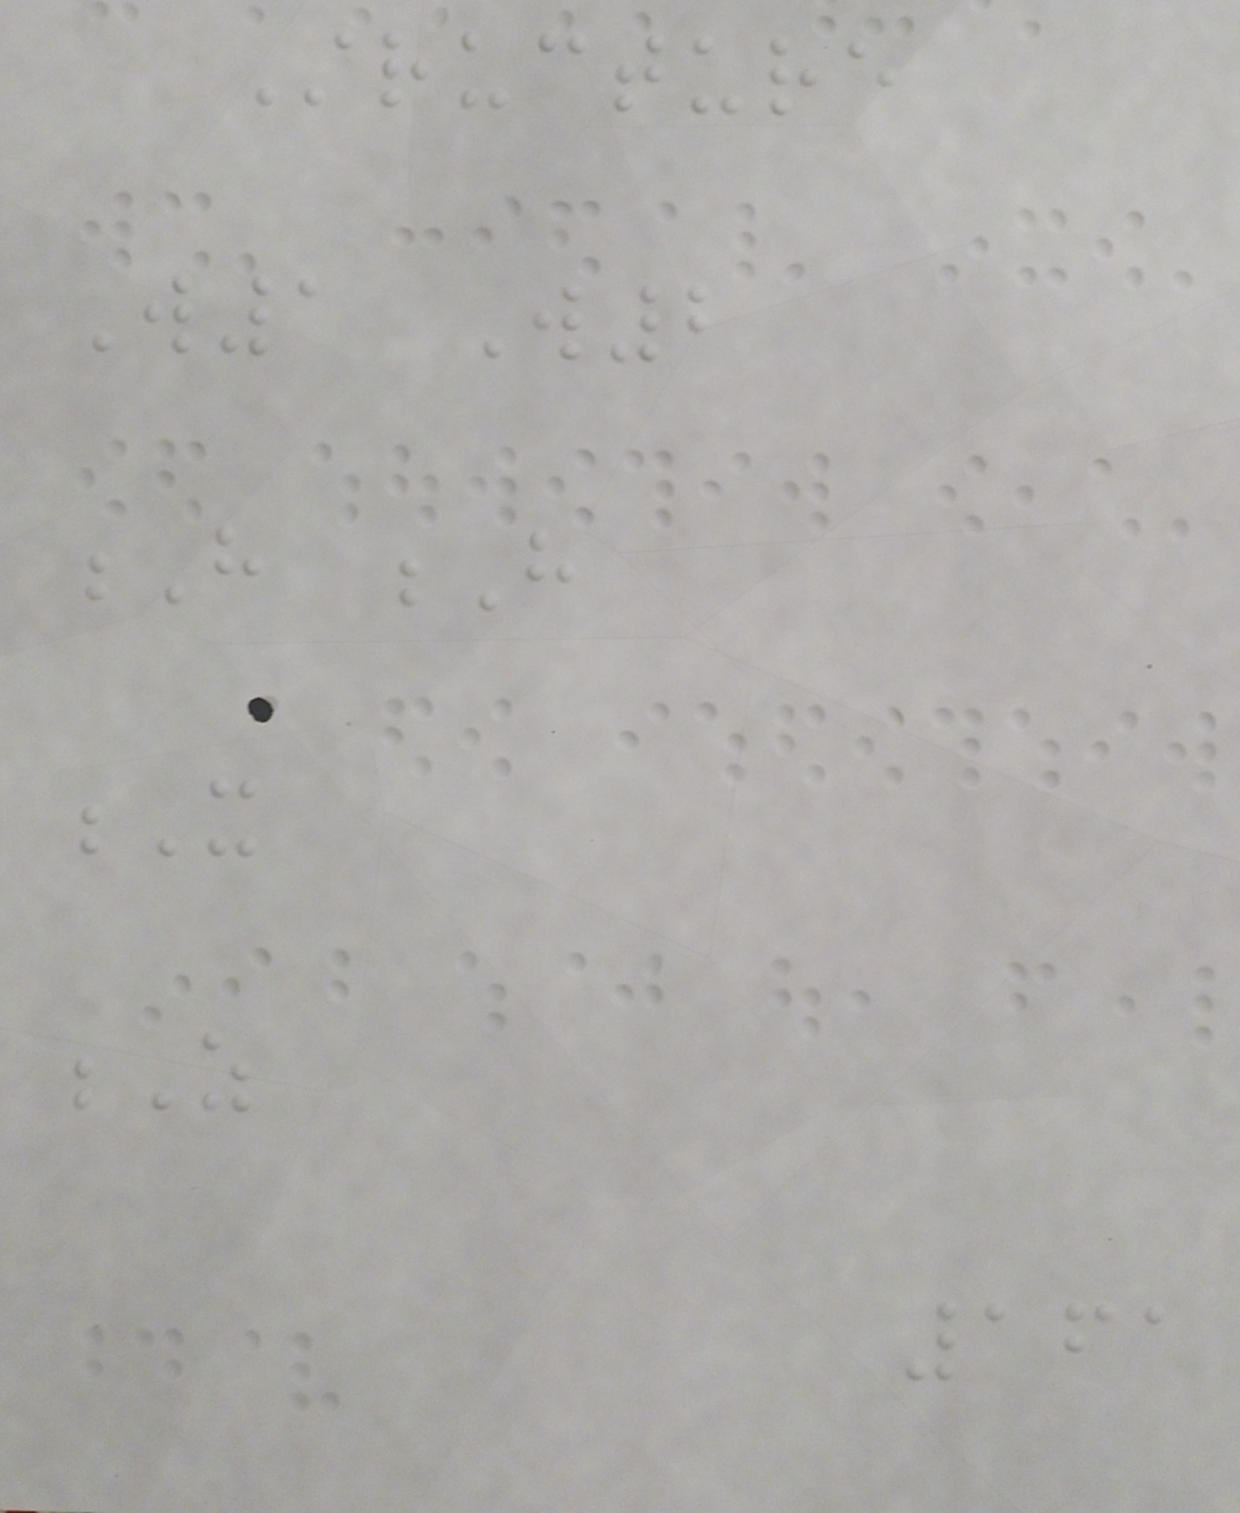Structure
W1 W2
H H
X
Z
161
